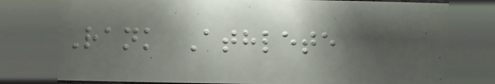Rank Athlete
